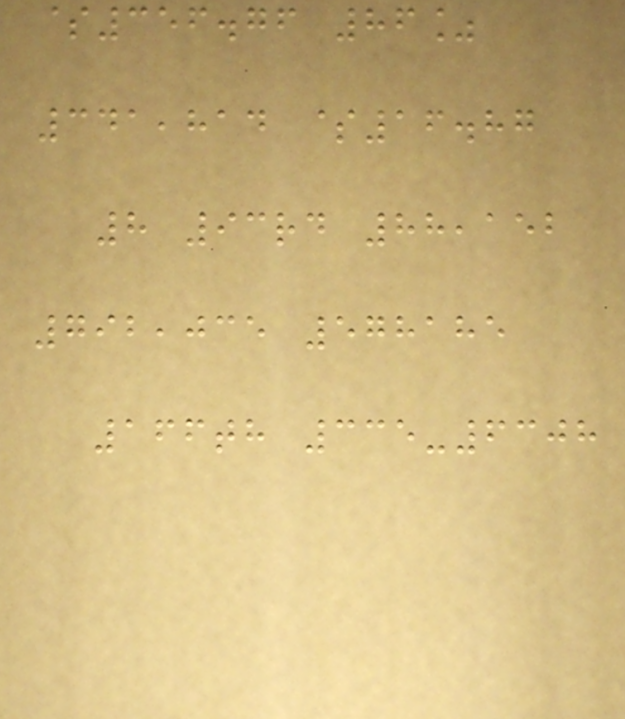$356.76 86%
341,814 $16.87
8 93rd 88,152
792,035 578185
166th 335-6308
